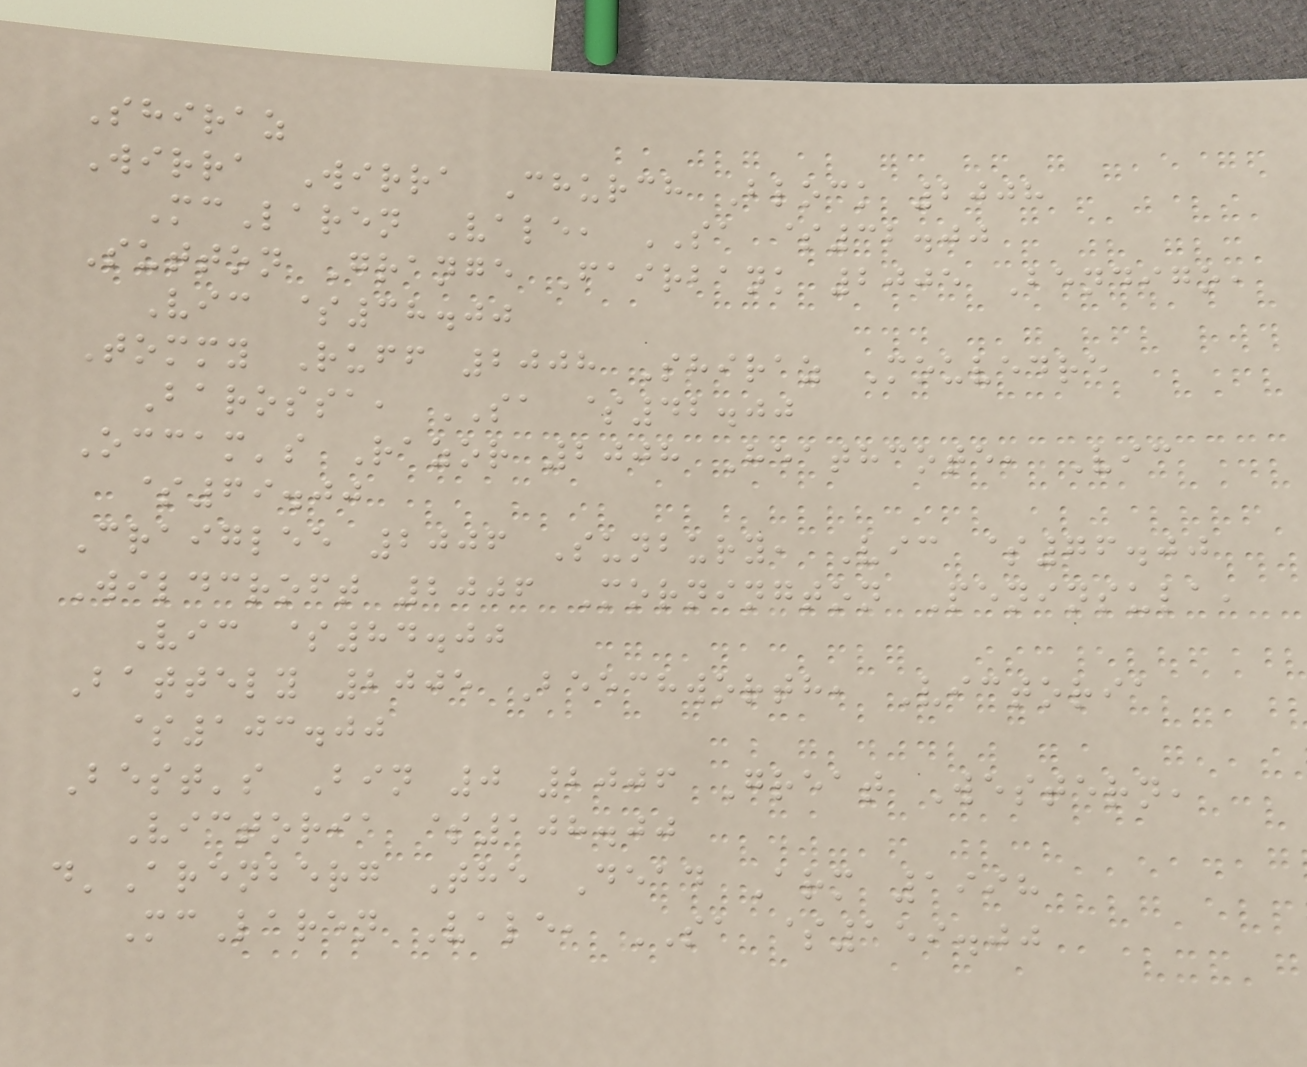Shiraz
Wirra Wirra Church Block 2008
McLaren Vale, SA $32.00
Sutton Grange Fairbank 2005 Bendigo,
Vic $38.00
Tommy Ruff 2008 Shiraz Mouvedre
Barossa, SA $42.00
Occam's Razor 2008 Heathcote, Vic
$69.00
Craiglee 2006 Sunbury, Vic $76.00
Wildcroft 2006 Mornington Peninsula,
Vic $84.00
Battely 2005 Beechworth, Victoria
$103.00
Best's Bin 0 2006 Great Western,
Victoria $108.00
d'Arenberg The Dead Arm 1998
McLaren Vale, SA $159.00
